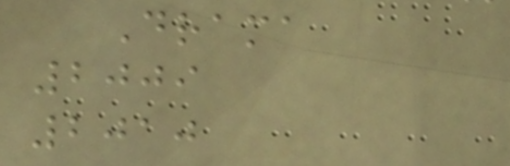Drama
2009
2010
